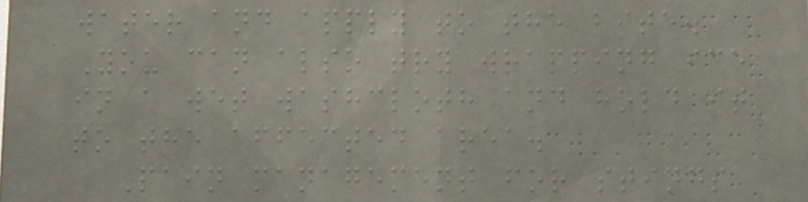water and apply to the bite.
You can also try wrapping ice
in a wet washcloth and hold it
to the affected area.
Pain management for stings
